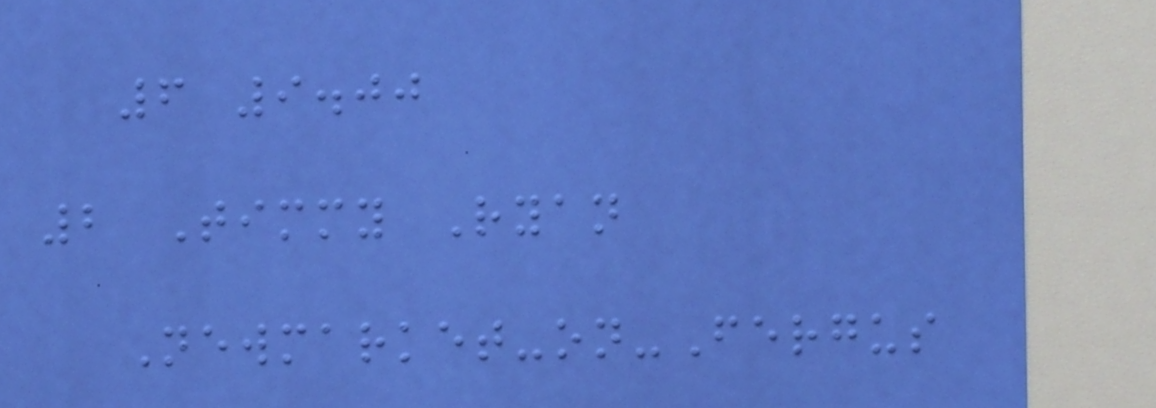6 9.00
2 Timmy Ryan
Newmarket-on-Fergus
